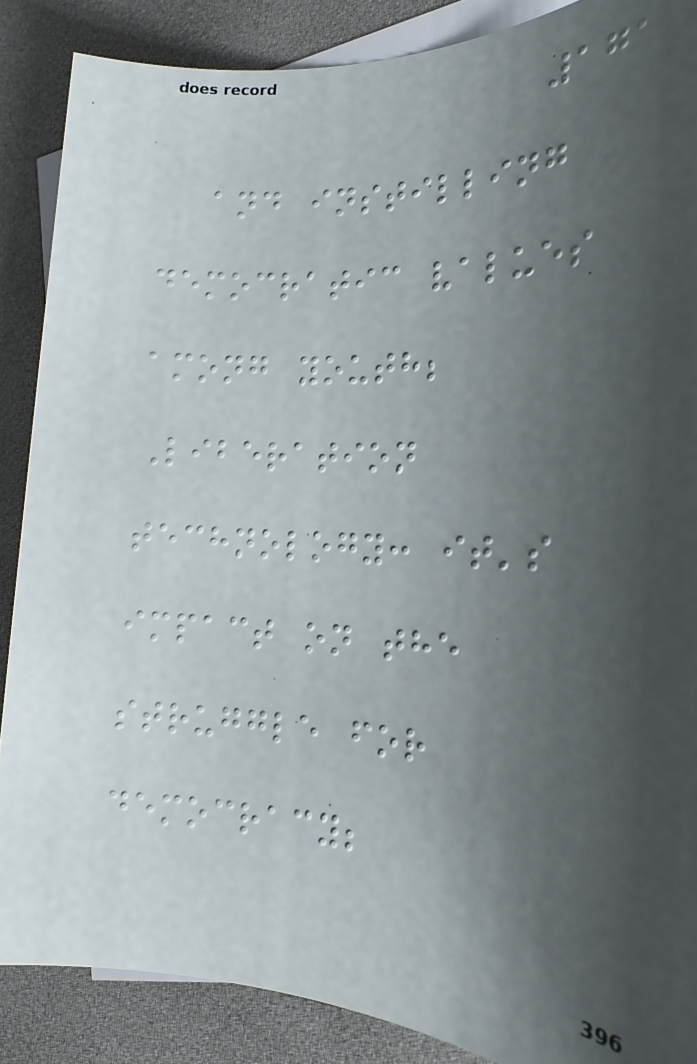171
and instilling
democratic values
among youth;
Liberation
technology: it's
impact on the
struggle for
democracy;
